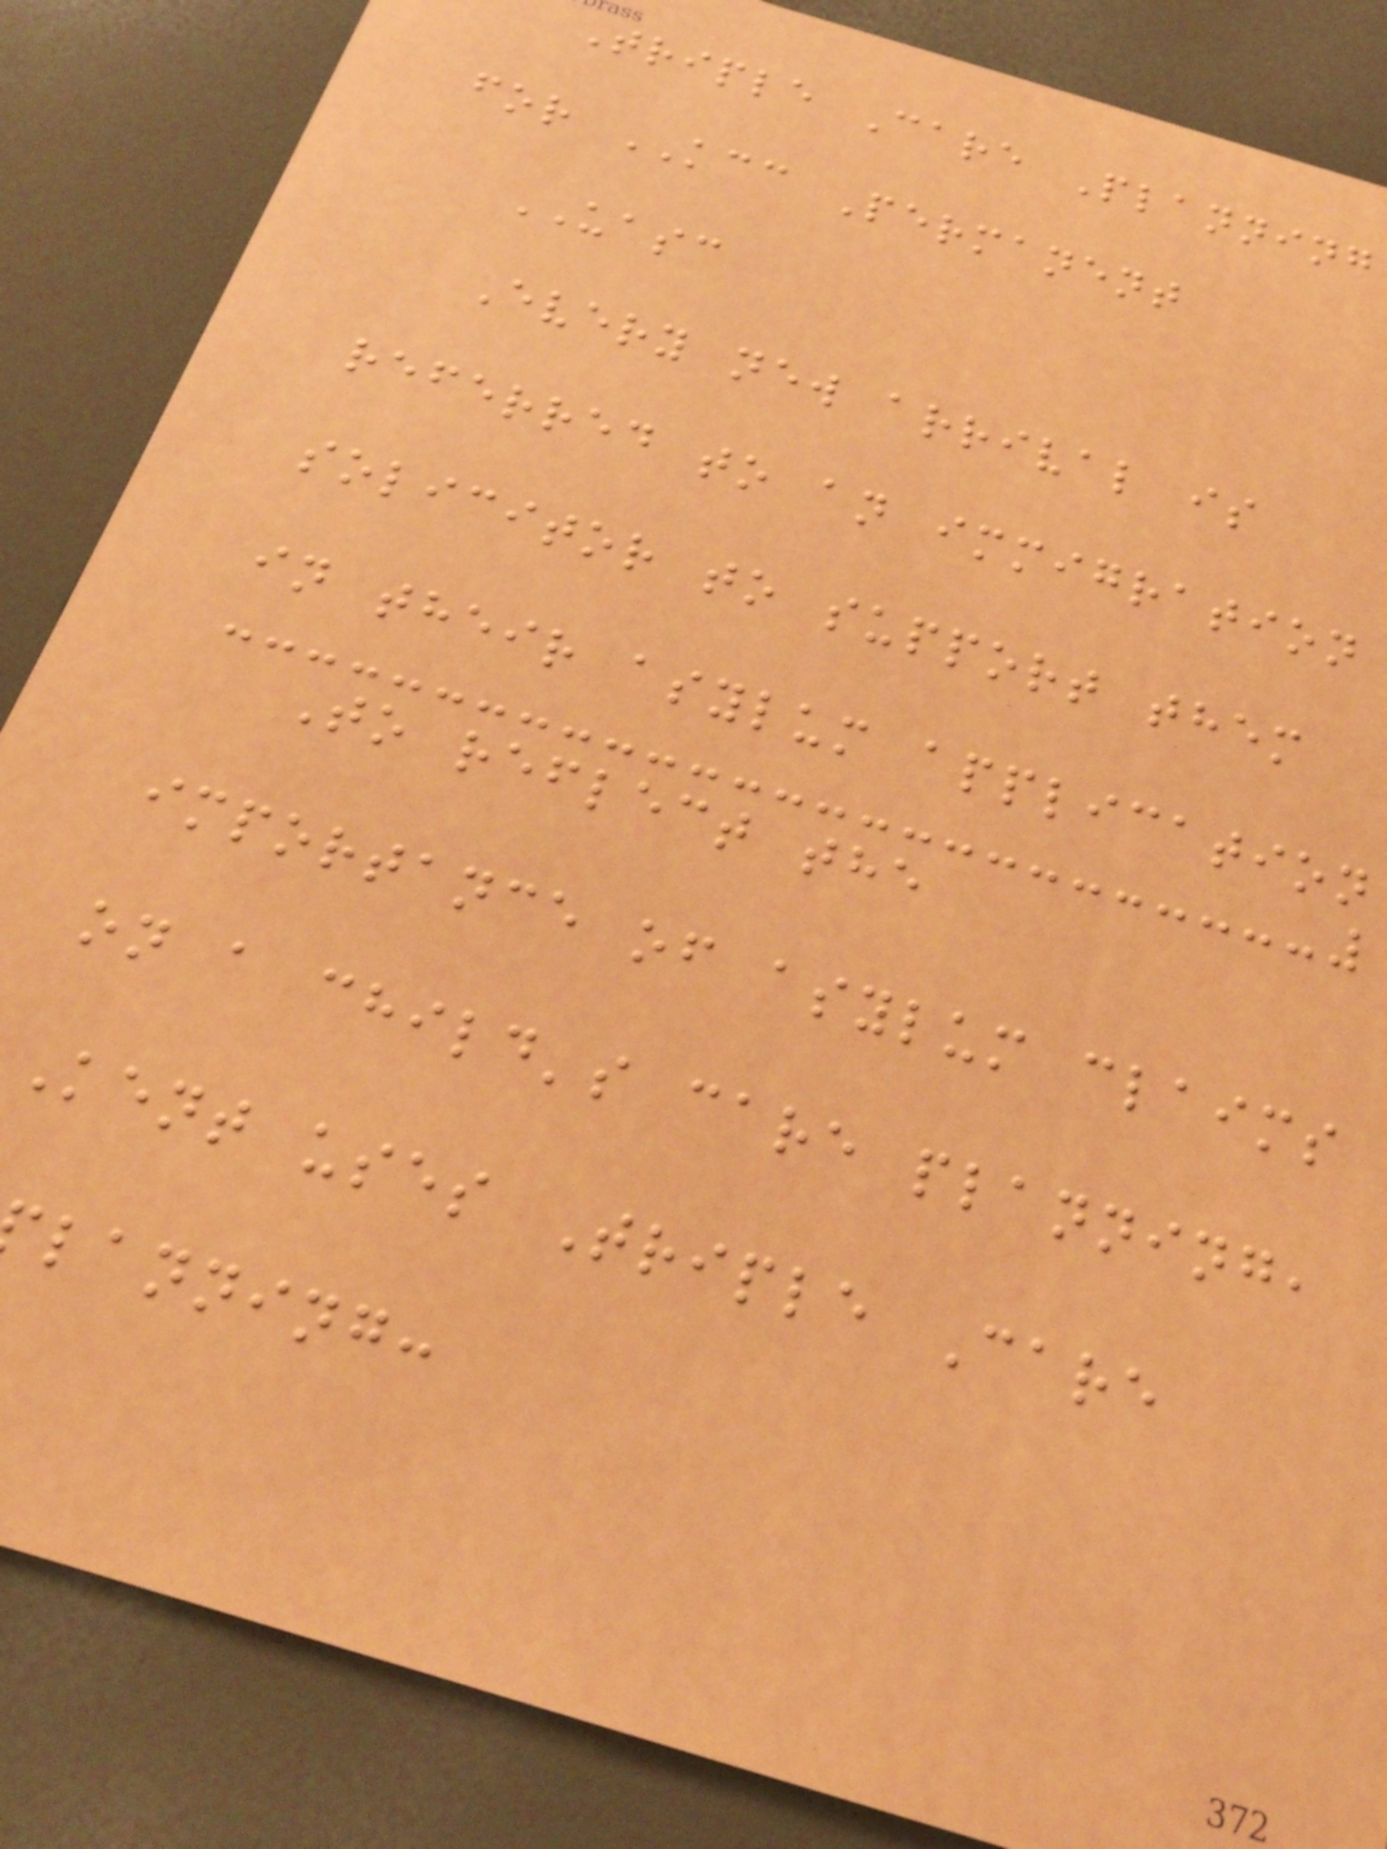Triple Care Planning
for KCC Permanent
UASC
Every new arrival is
referred to an immigration
solicitor to support them
in their asylum application
To reflect the
importance of asylum claims
on a child's care planning,
Kent uses Triple Care
lanning:
